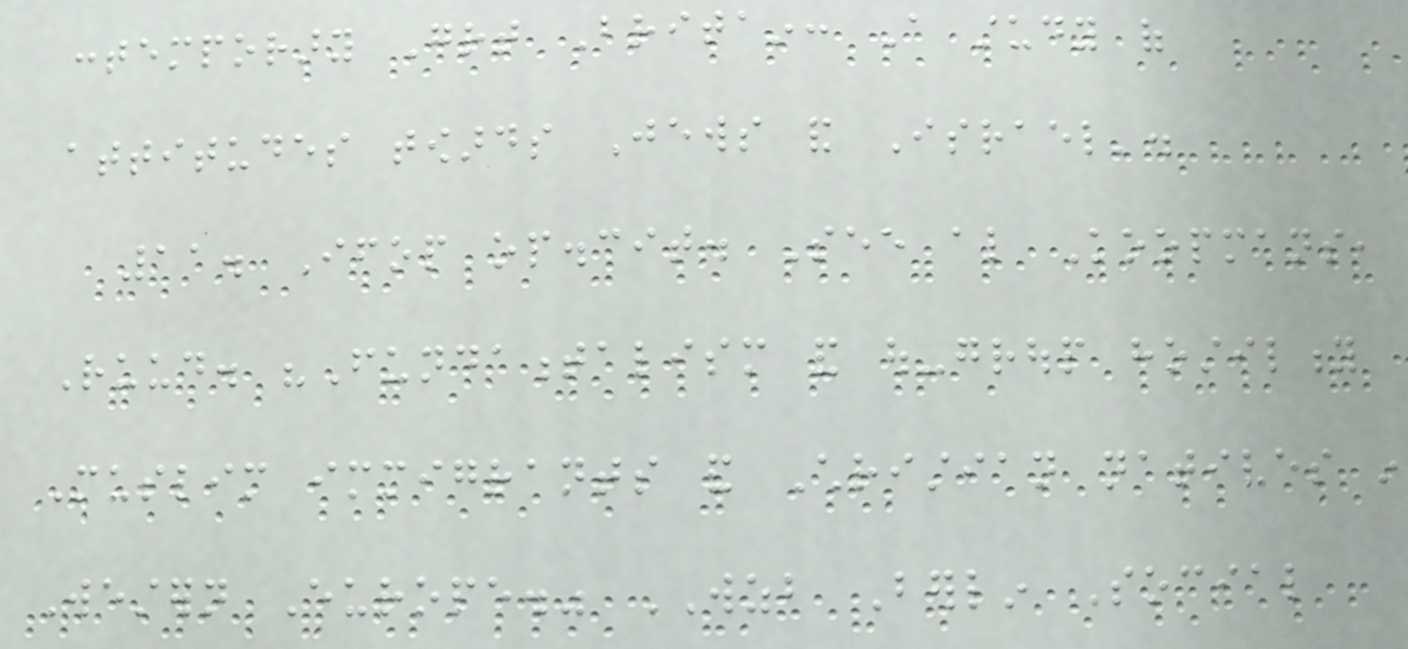contemporary Great Britain: A study of
attitudes towards Jews and Israel'.
11. Ifop op.cit. See also Koopmans,
Ruud. "Fundamentalism and out-group hostility
Muslim immigrants and Christian natives in
Western Europe." WZB Berlin Social
